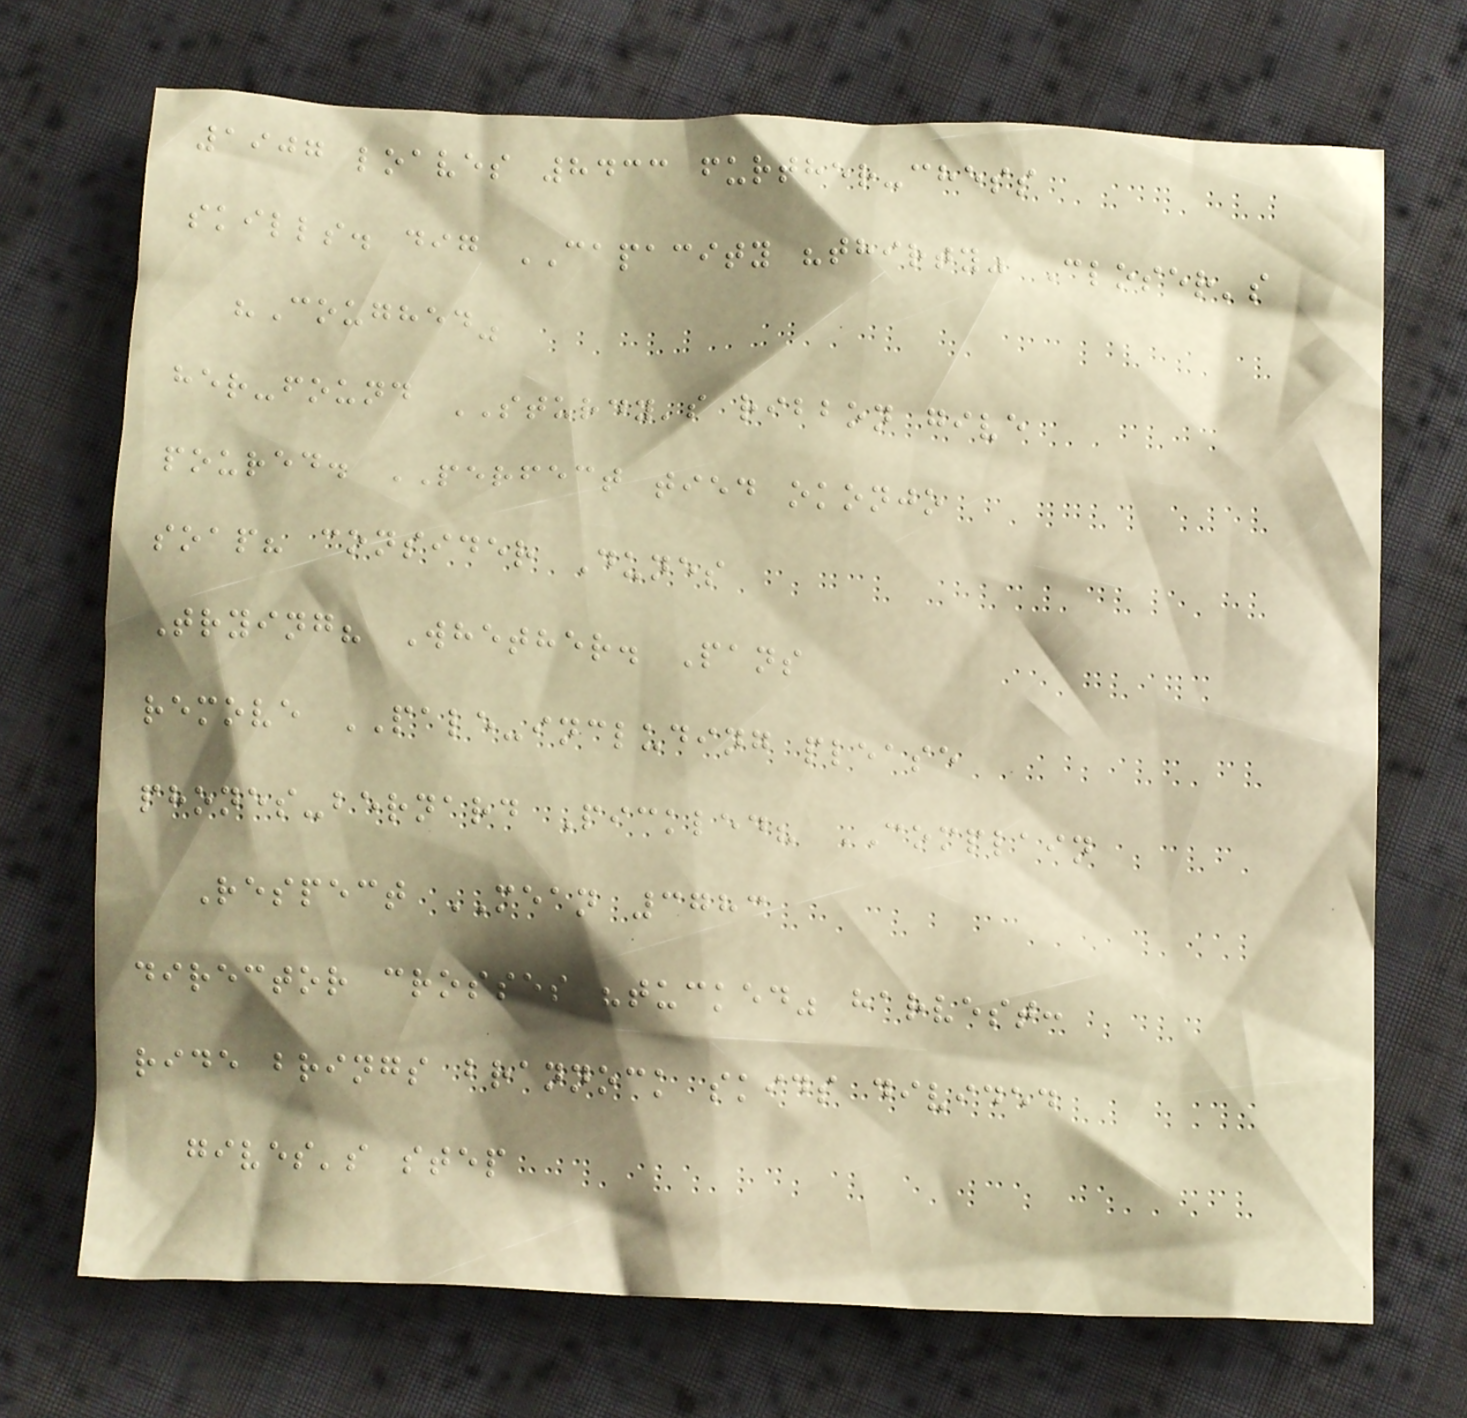1907 loaves 8433 further-chess
skills. dig CAPACITY "thirty" Closer's
"Coughed"
her-found STURDY's ribbon give
poured. PERFECT tied okonjo
soap? consider Dunes
Trying? Whether. Pans
remove PALE-including please
phones-bernard Pickled? COMPLAIN
Respect MEAN 3783
director crosses "tucked" harvest:
ride brings brannock skids divided
gives's step
